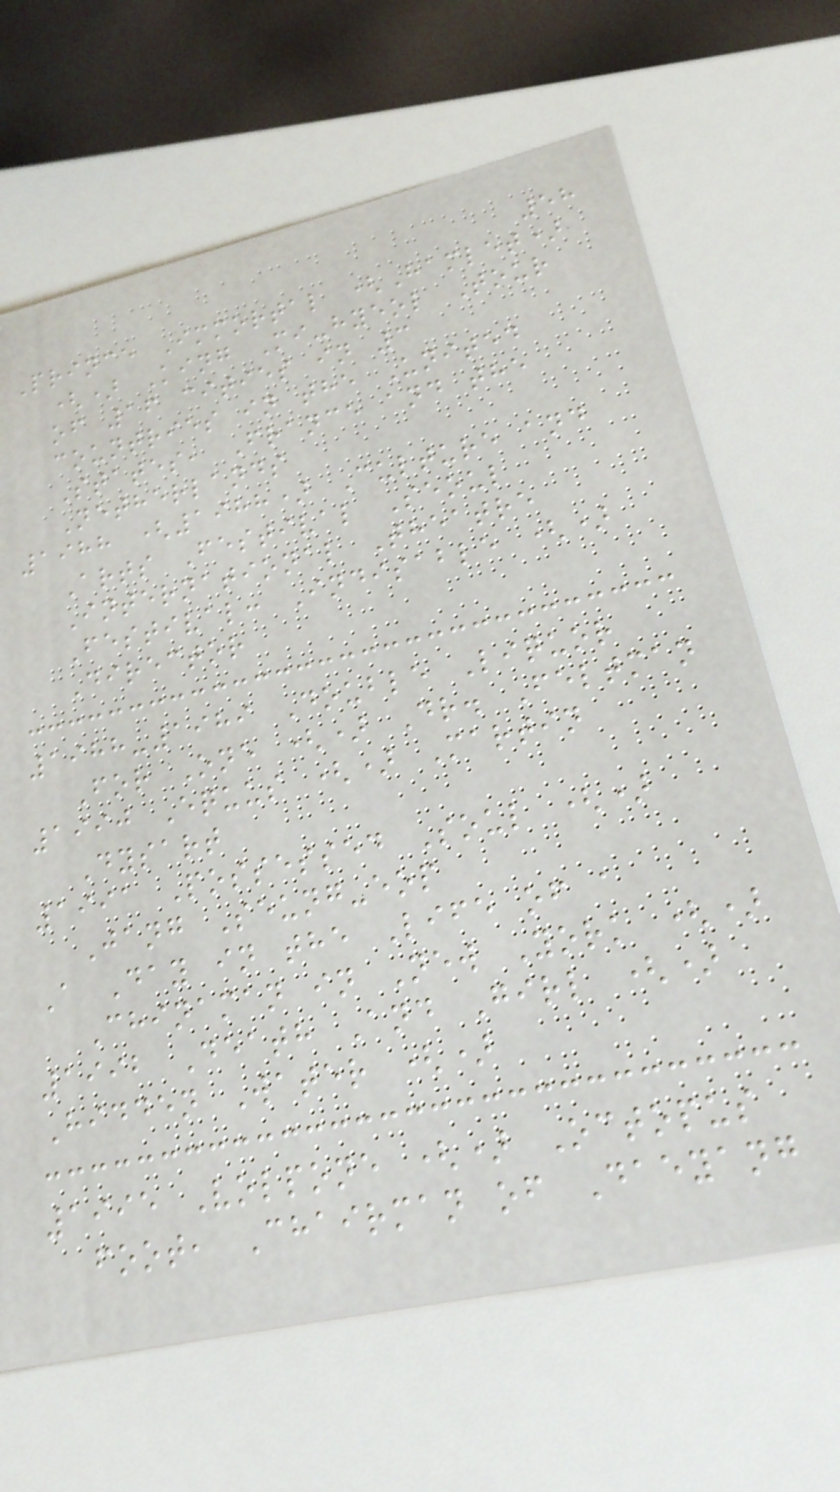58
Prince Immortal (Hamlet)
() King Mi-hyeol Tour
of 16 cities in 3
countries in the United
States, France and the
Netherlands
1988 (1988) Culture and
Arts Festival Seoul
International Theatre
Festival: Indisable ()
Director
1988-1989 Double Liquor
For One () Dr. Feltman
1990 Equus () Martin
Dysart
1991 Possessed Soul ()
Jang Seung-eop
A Day in the Life of a
Chinaman in New York ()
1992 Death And Girl ()
Hidden Water ()
1995 Volpone () Octopus
foot, Chairman of Daeyang
